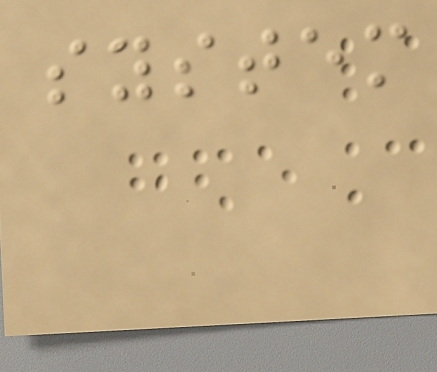system
